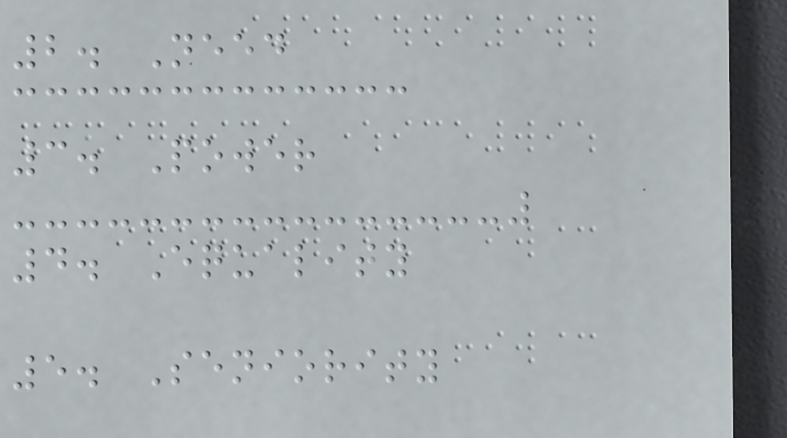2. Need
3. Power
4. Equality
5. Seniority
